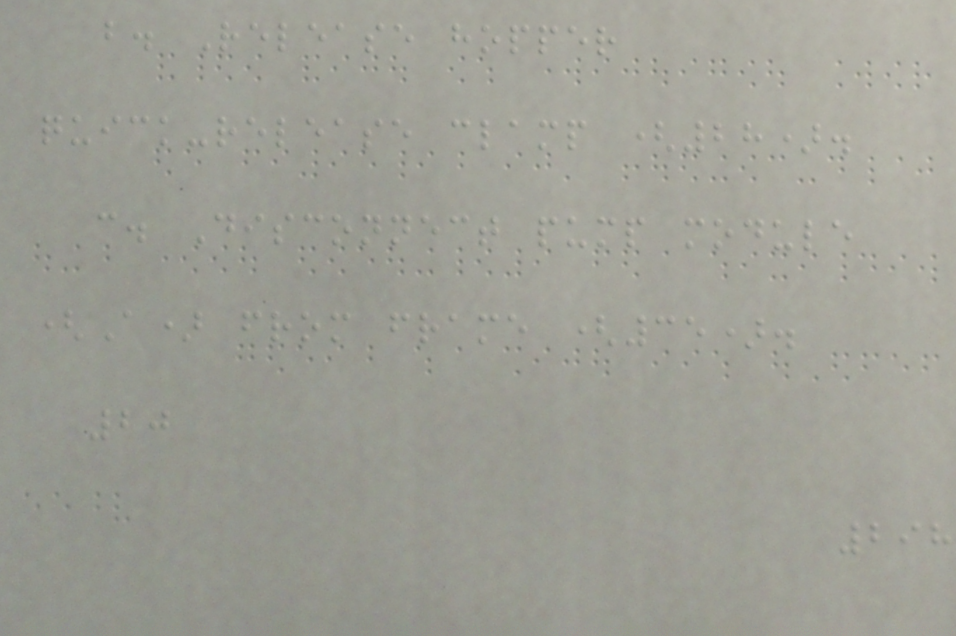b. Release hopper
quick-release clamp (28).
c. Disconnect pump module
(A) from frame (35).
20
298
